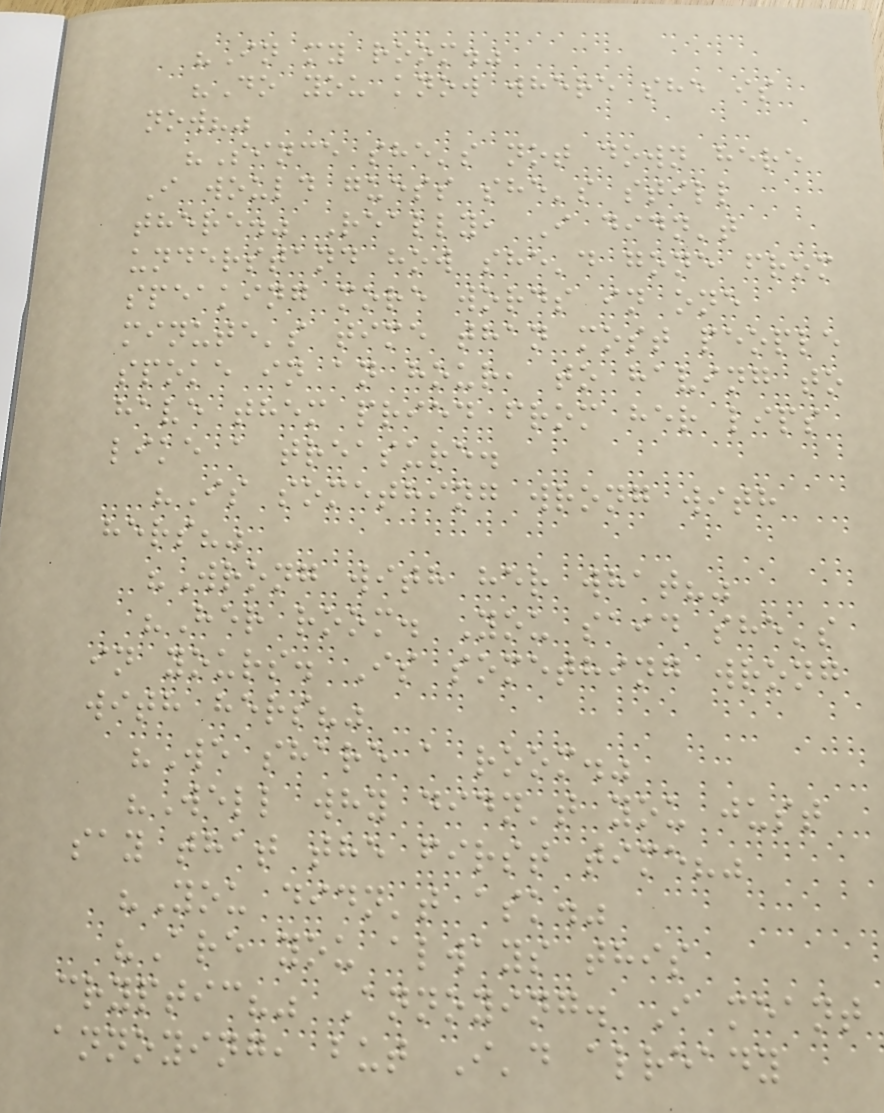"In my room."
"Do you know where she is
now?"
"Since she's not down here
I would guess she's still
there." Really, I didn't
understand how she'd gone from
speaking more words in one
minute's time than most people
spoke in an hour, to having to
have them pried from her lips
like a treasure.
"Is something wrong with
hers?"
"Wrong with her what?"
"Her room. You said she's
in yours. Is something wrong
with hers?"
"We share a room."
"Well why didn't you just
say that the first time?"
"You didn't ask."
"Are you always this
cryptic?" Annoying. I meant
annoying, but I'd already
